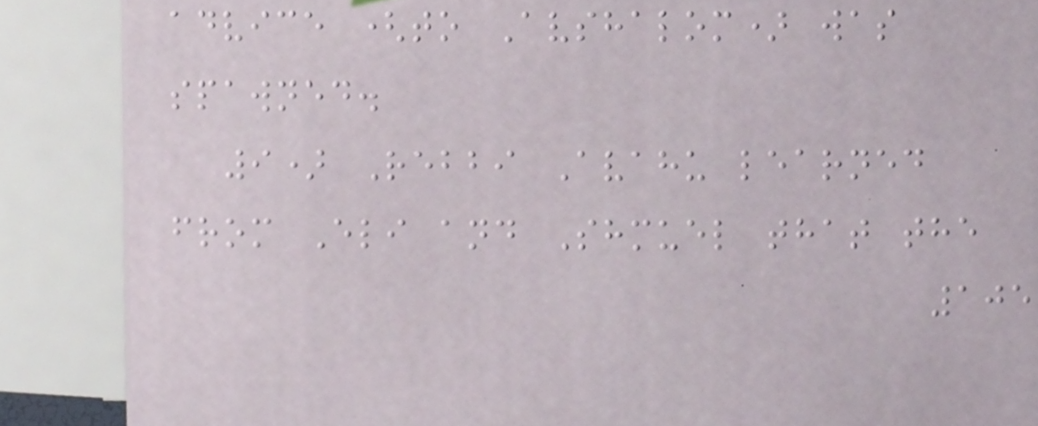advice (to Avshalom) was
spawned.
9) Rebbi Avahu learned
from Eli and Shmuel that the
105
